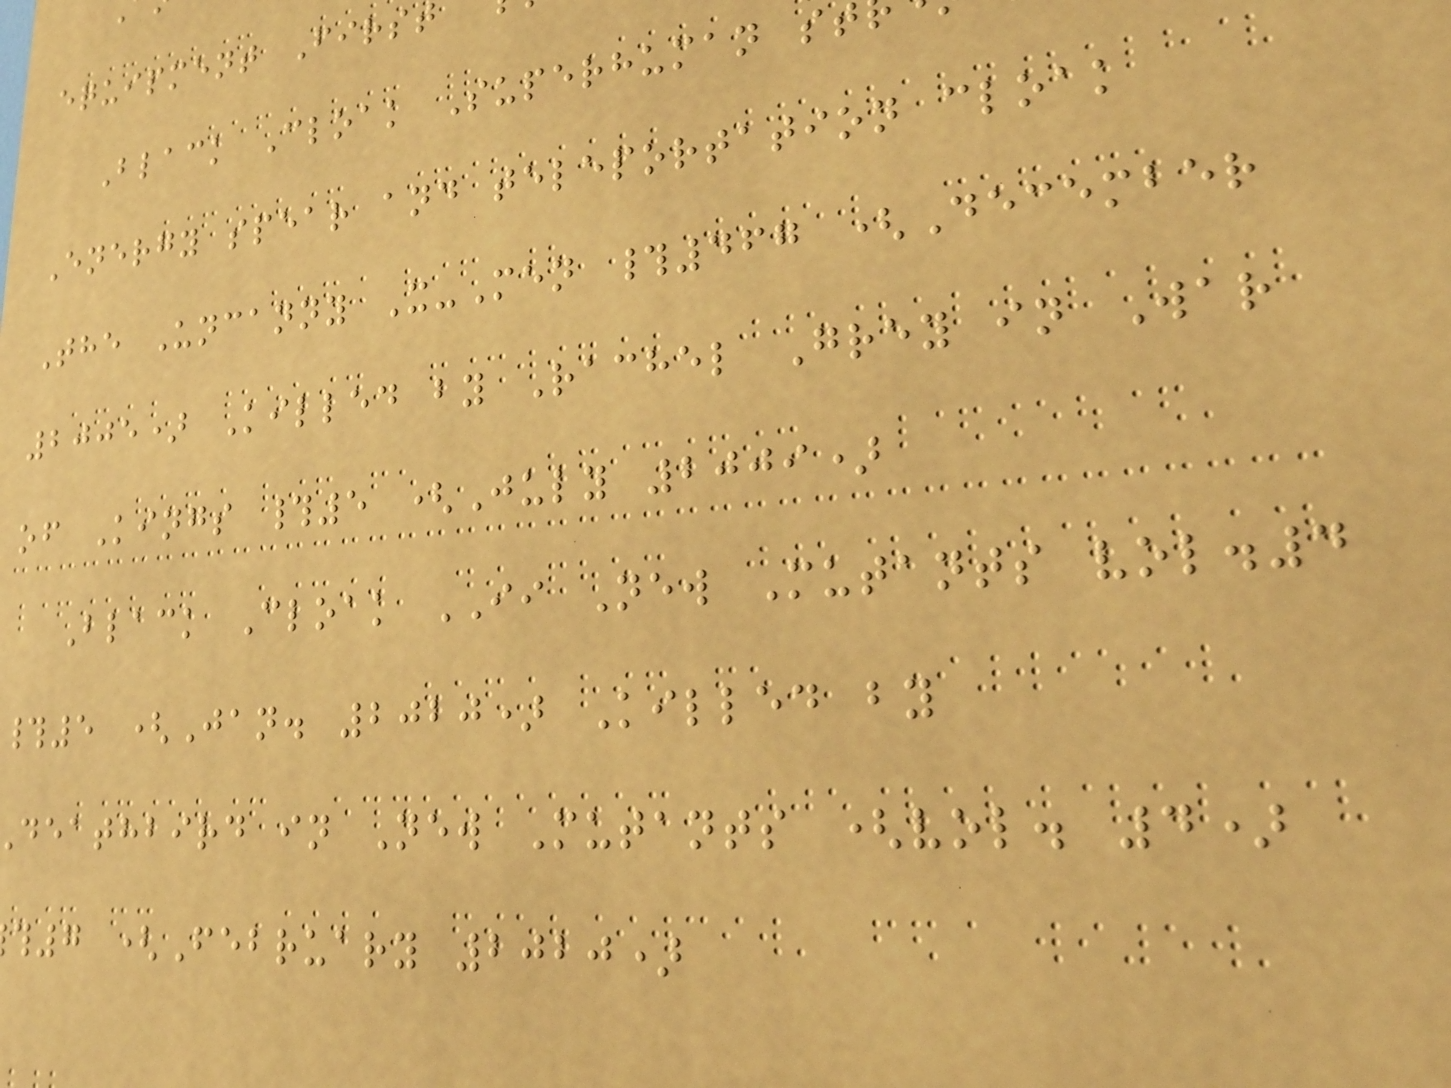equipment First
Black Cloak Superhuman st
Energy spear and teleportation cloak
The Uncanny X-Men #467 (December
2005) Killed by Rachel Grey in War
of Kings #5 (July 2009)
Black Cloak II New Mutants vol.4
#5 (Jan. 2020) Killed by
deathbird in New Mutants (vol. 4)
7 (February 2020)
